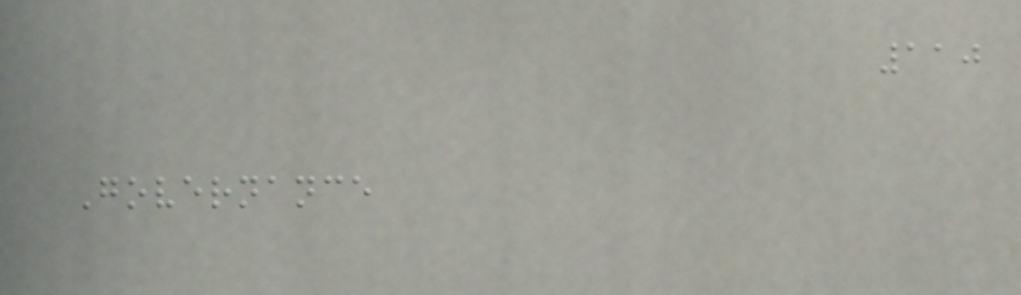110
Governance
